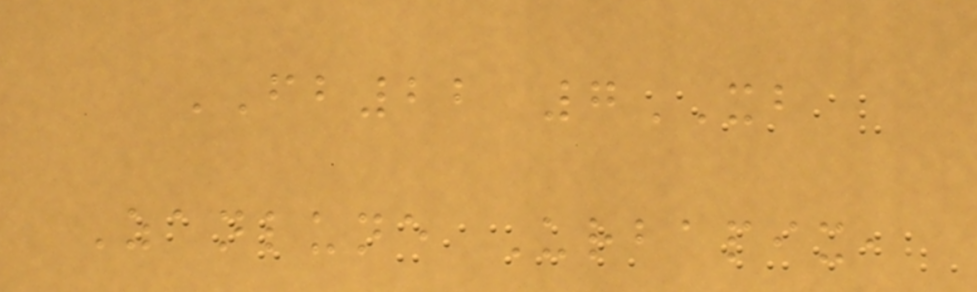FB22 7XB
Zanlune Urbapix,
